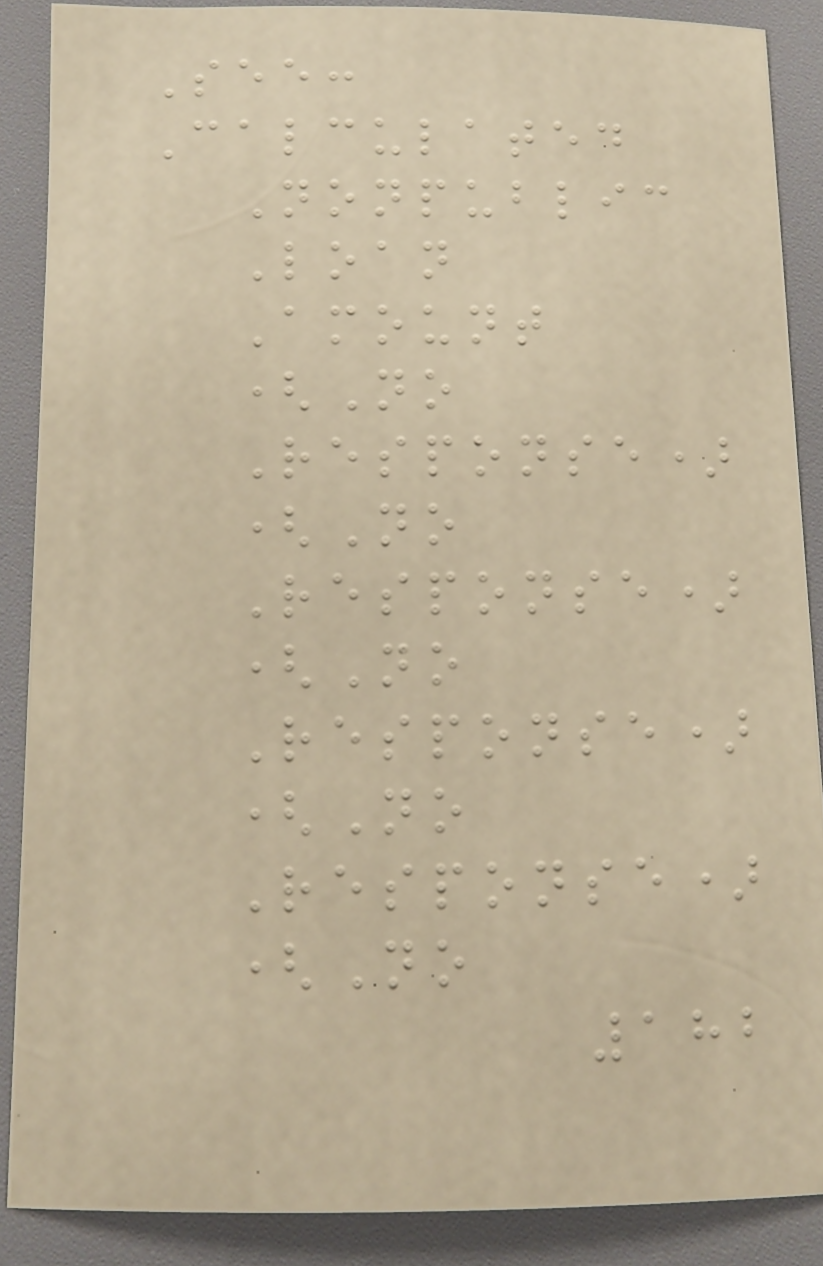See:
Calculated
Nonpublic
Loan
Amount
(No
Response)
(No
Response)
(No
Response)
(No
Response)
(No
182
